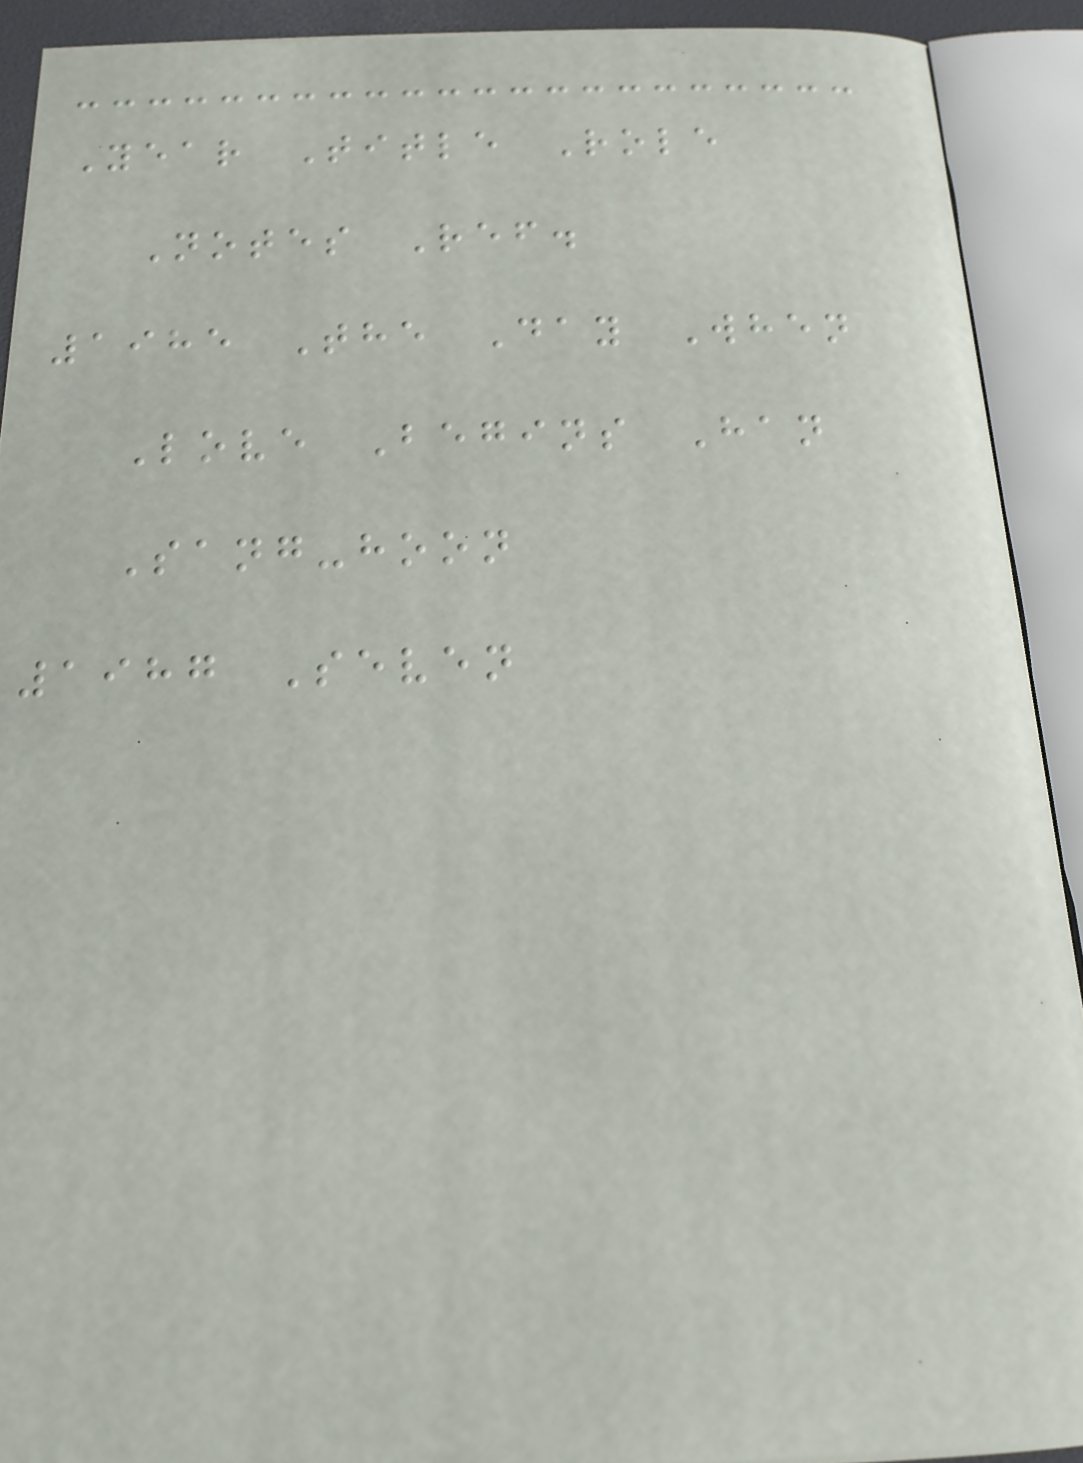Year Title Role
Notes Ref.
1985 The Day When
Love Begins Han
Sang-hoon
1987 Seven
